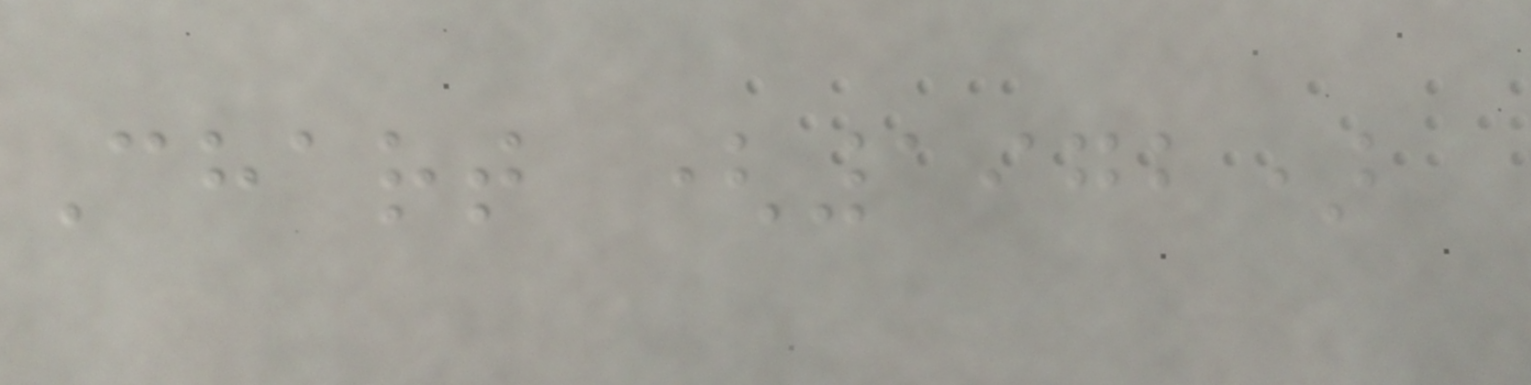Chart (1972)
